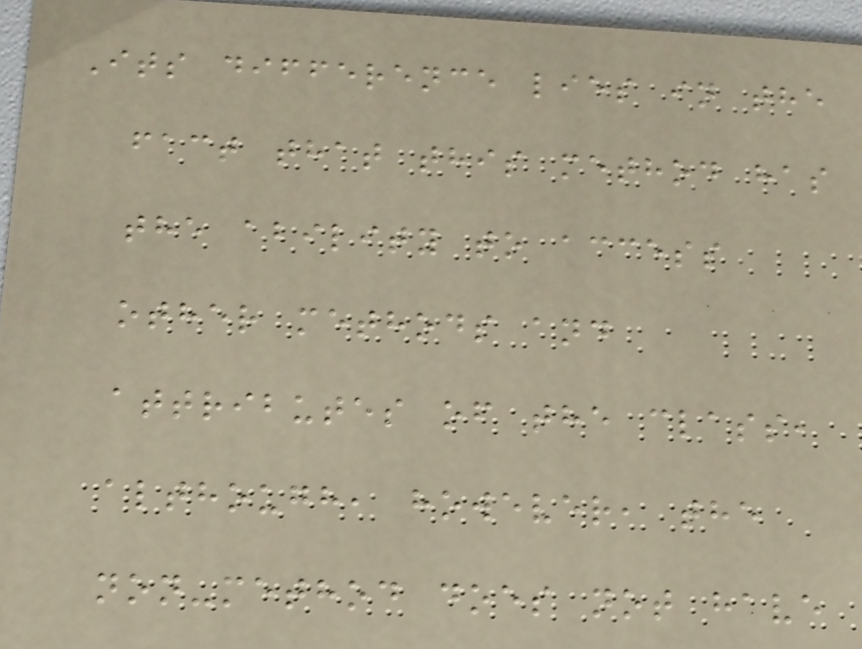Its difference lies in the
fact that this method has
the ability to access
other methods and
attributes of the class,
although, however, the
non-method does not have
